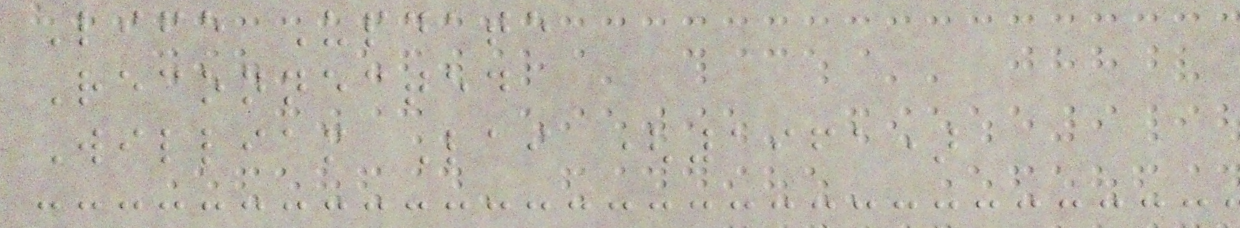Life Update
Reconnected
William Lai (1961)
